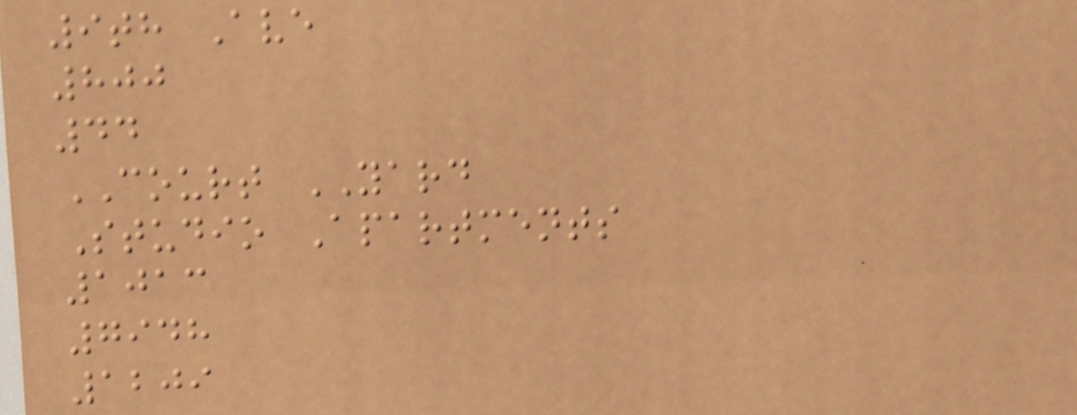9th Ave
800
44
COURT YARD
Studio Apartments
1013
7948
1209
